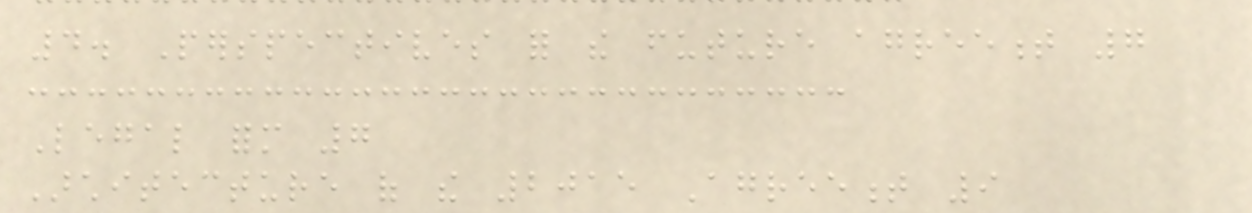4. Perspectives for the future agreement 7
Legal form 7
Architecture of the 2015 Agreement 9
